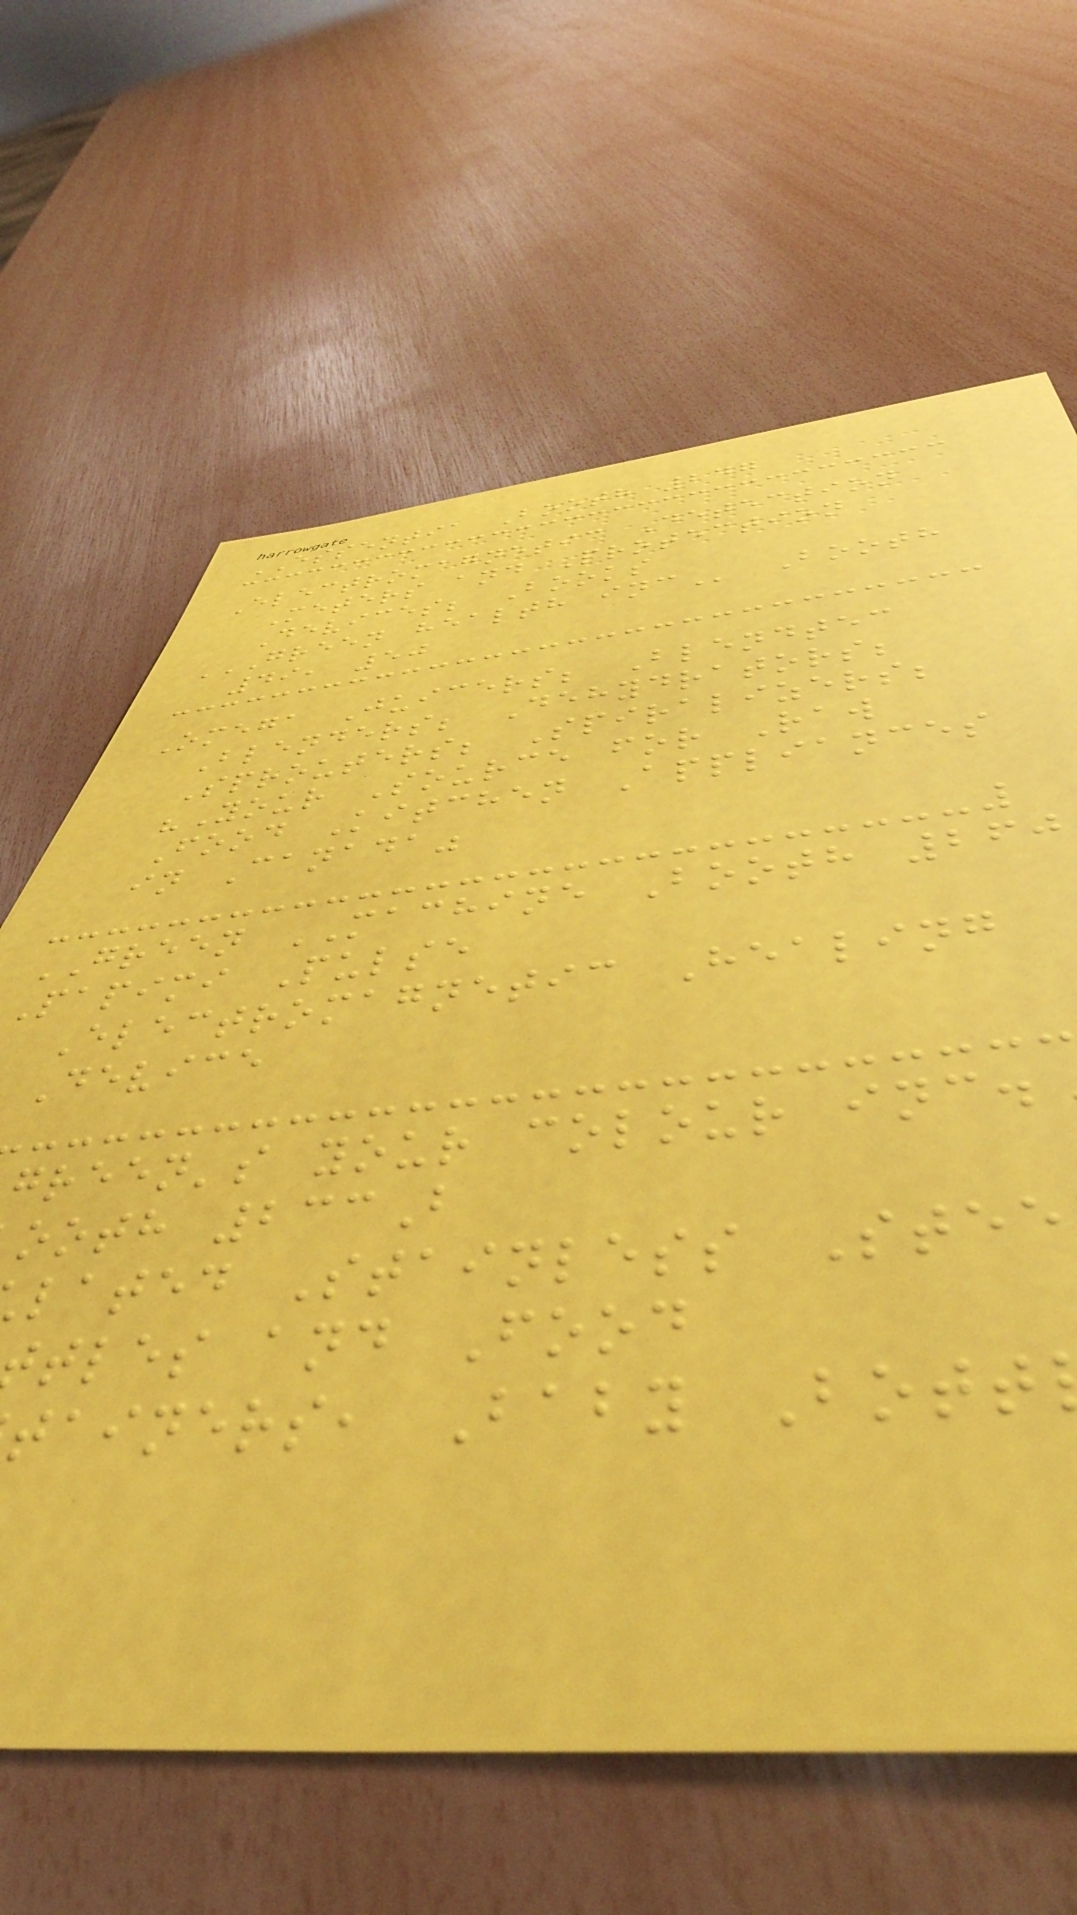ESSENTIA Booth 247
Electromagnetic Detection
Meters and Protection
Devices; Books
GREEN HEALTH INC Booth
49, 50
Omega Juicers; Blendtec
Blenders; Dehydrators;
Sprouters; Spiralizers;
"Your Source for Raw
Food Kitchen Appliances
in Canada"
GREEN MACHINE Booth 260
Papimi Pulse
Electromagnetic Healing
Device
green's your colour
ooth 233B
lated Stainless Stee
tles and Food
tainers, Baby Bott
